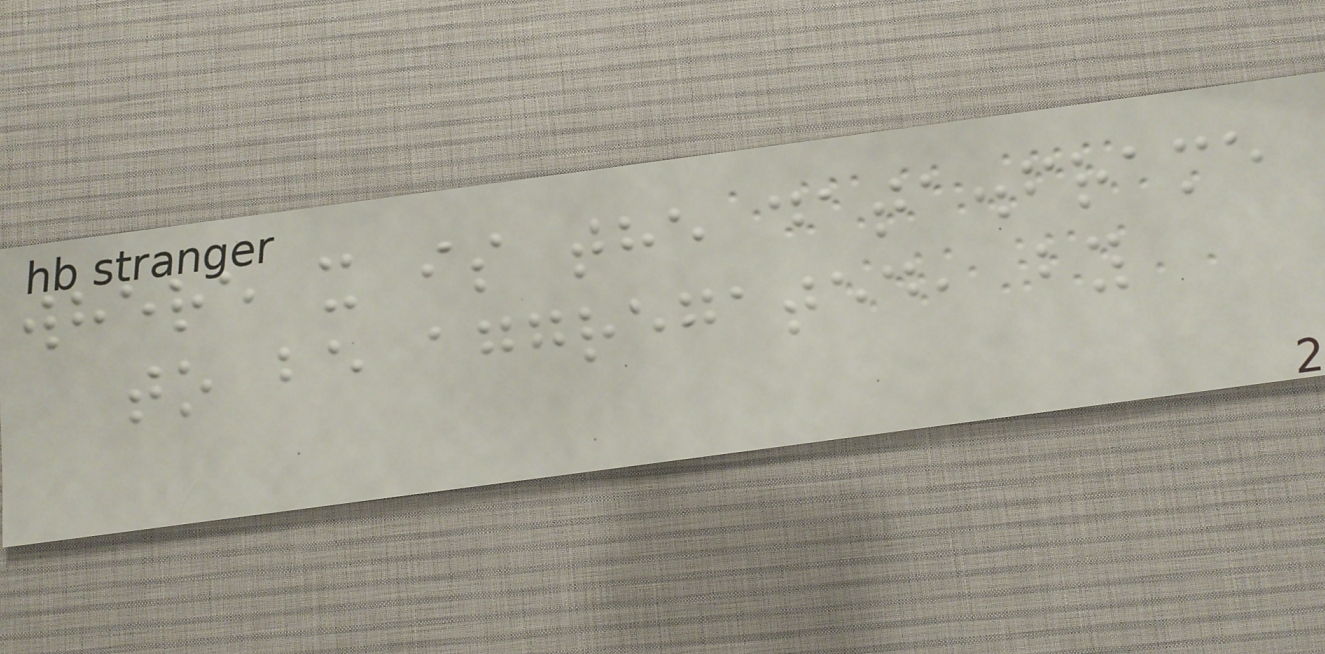where x is the data.frame
to be aggregated, by
